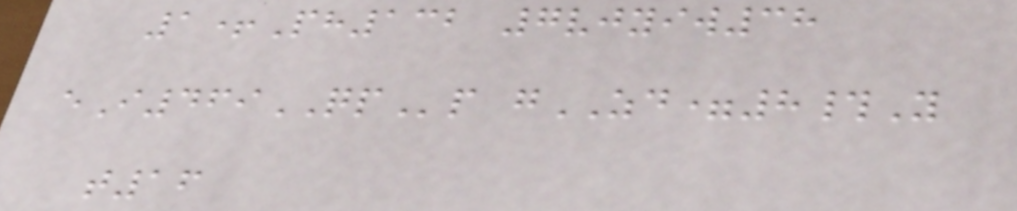1+Ph132 7vjyiw38
eI469QPp gZD=8#Y
t16
